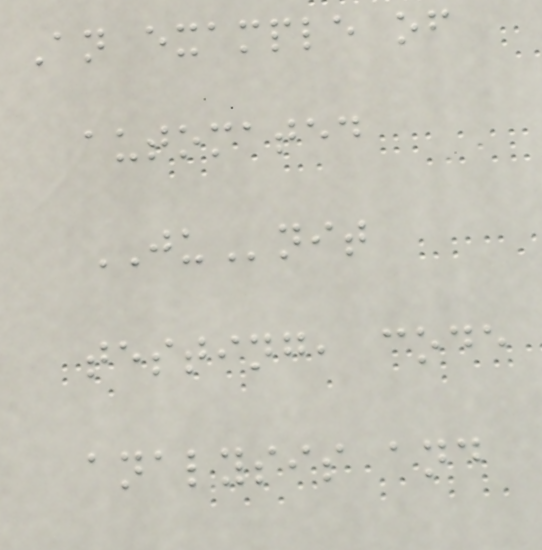An example of
automated
JUnit
testing, code
analysis and
